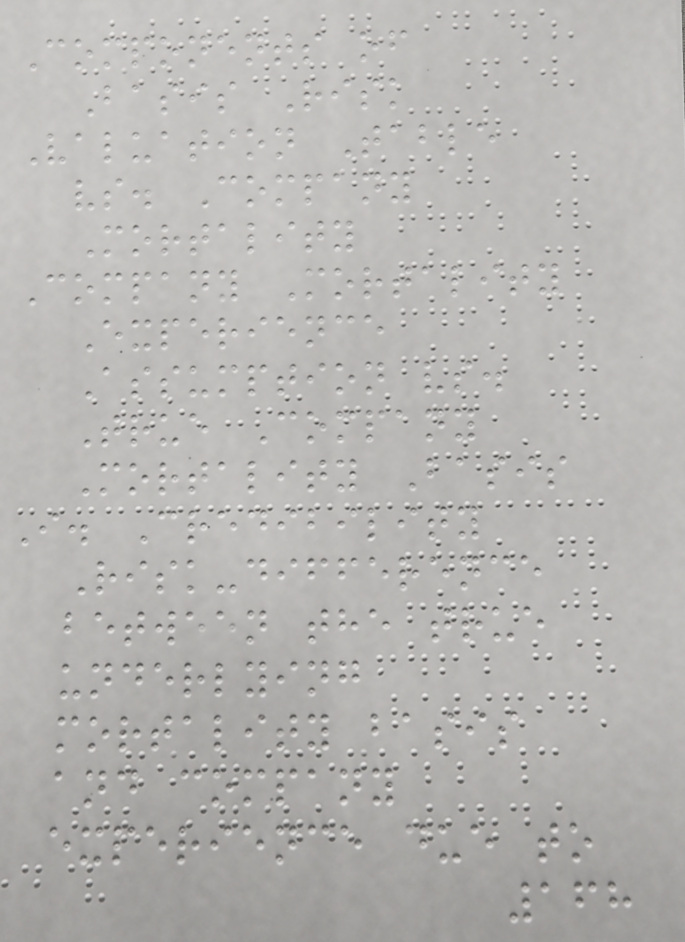Components of
Basis Risk
Valuation Table
vs. Company
Mortality
Company Mortality
Experience
Assumption vs.
True Company
Mortality Basis
I. Credibility
Risk-difference
between the true
underlying
mortality basis
and company
experience due to
168
